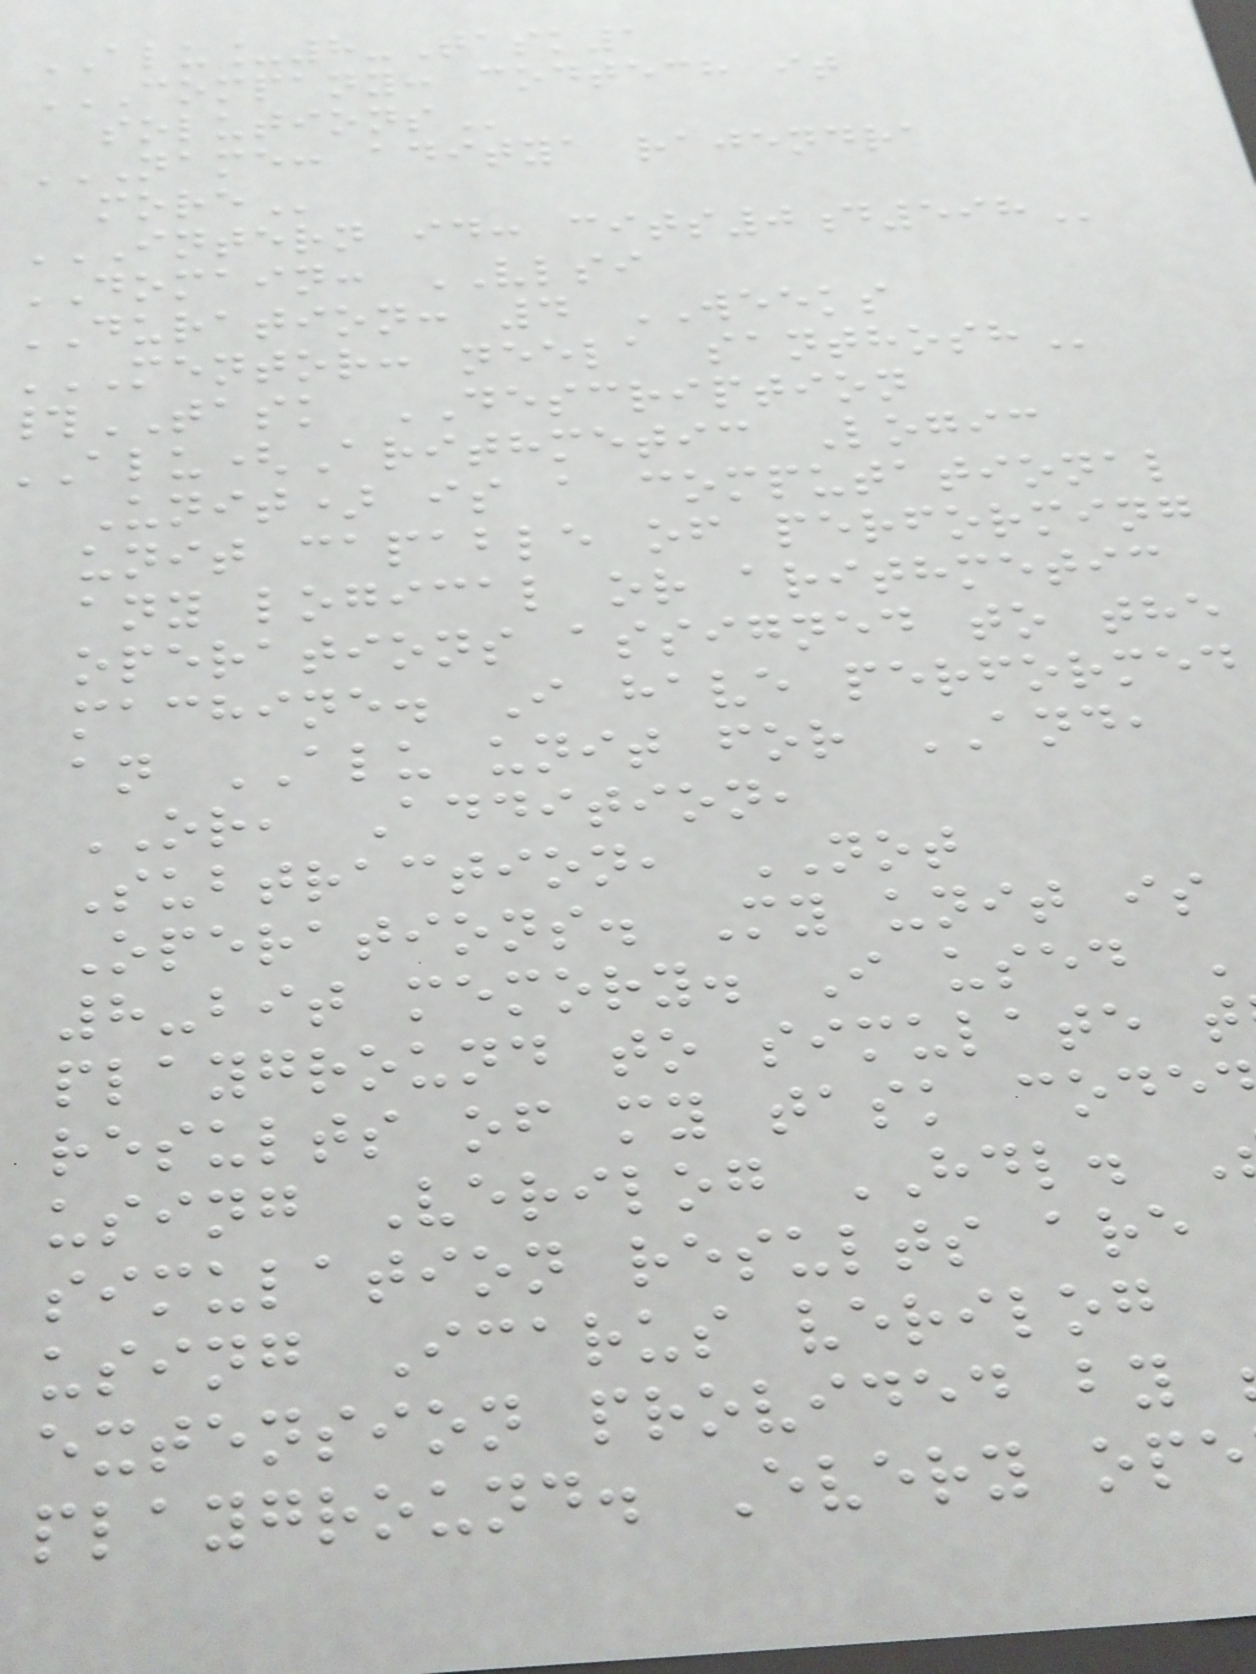ALU_8-Task1
COMPANY: CODTECH IT
NAME: ADITYA RAJENDRA
INTERN ID: CITS0D598
DOMAIN: VLSI
DURATION: 4 WEEKS
MENTOR: NEELA SANTHOSH
#TASK DESCRIPTION
(Arithmetic Logic
Unit) is a computational
unit capable of performing
any logical or arithmetic
operations assigned to the
machine. I have performed
an ALU unit for AND,
OR, Addition,
Subtraction, NOT
Operations. My unit is
8-bit memory. I used
playground to simulate t
results of my task code
using Verilog HDL.
simulation results are
using Icarus verilog
extension provided by
playground. Every ope
